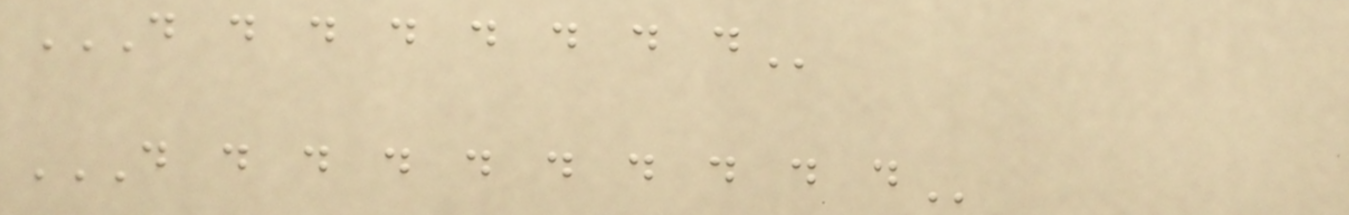D D D D D D D D
D D D D D D D D D D
